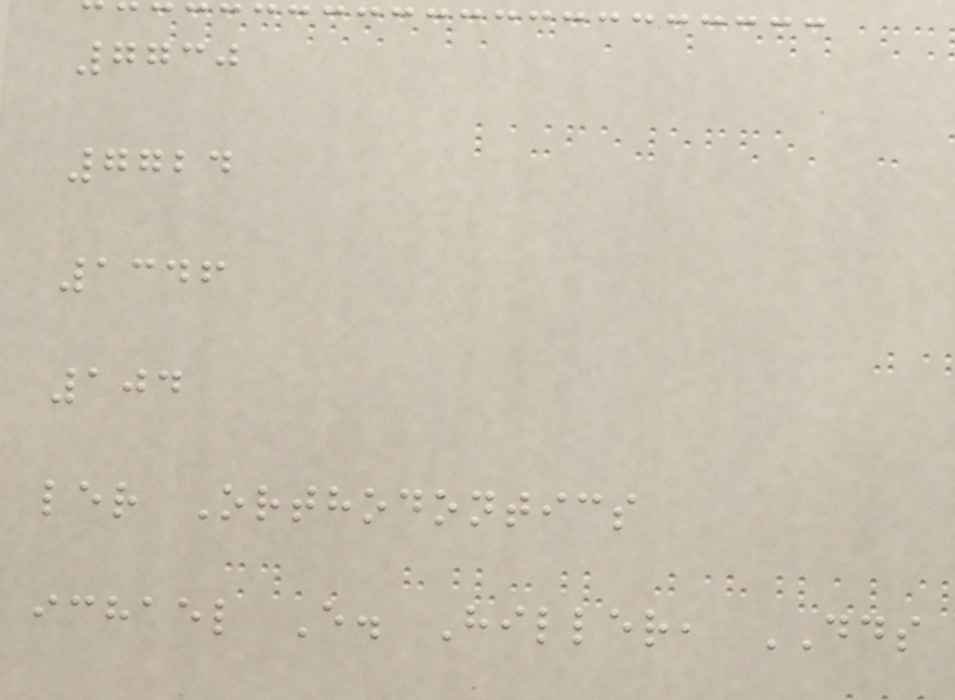7730
7724
1346
104
ler Orthodontics
ichael E. Hiller, DDS
